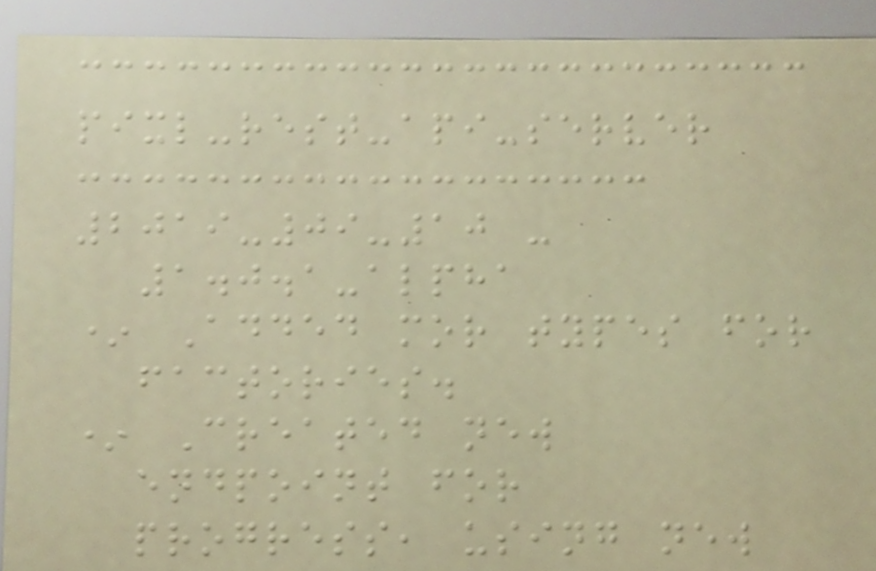pixl-rest-api-server
2019-09-10 -
1.0.1-alpha
* Added mor types for
factories.
* Created new
endpoint for
progress, using new
